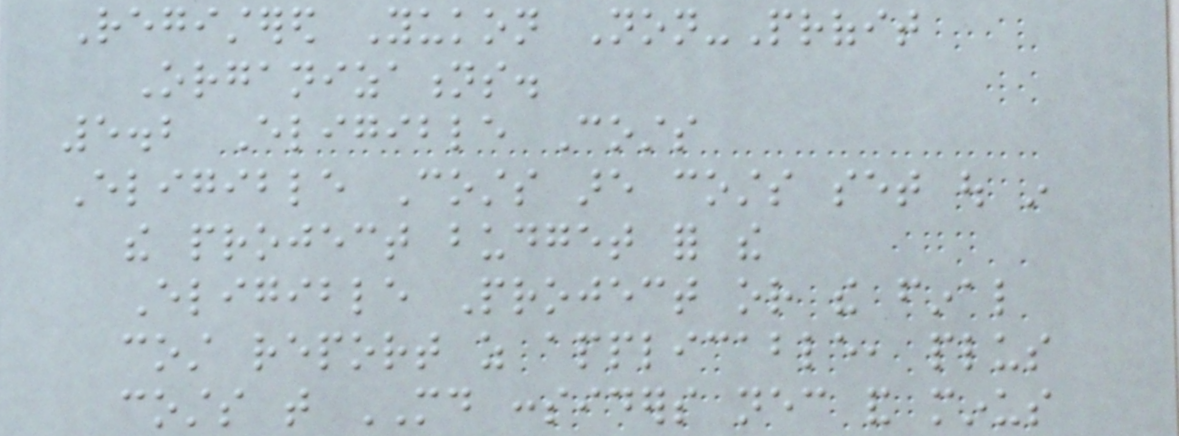Registered Yukon Non-Profit
Organizations.
5.2 Eligible Costs
Eligible Costs are costs set out in
the project budget for the
Eligible Project or the final
cost report as applicable, plus
costs that MD considers necessary and minus
